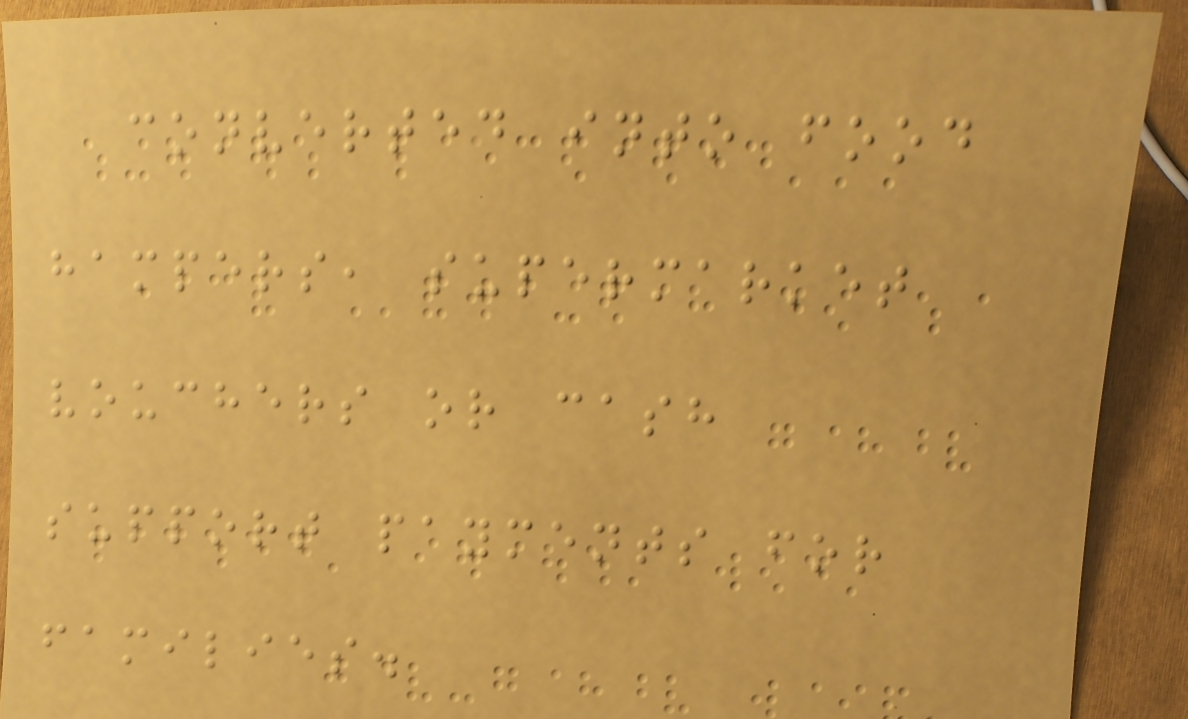converted into food
hampers, supermarket
vouchers or cash
support payments for
families.
